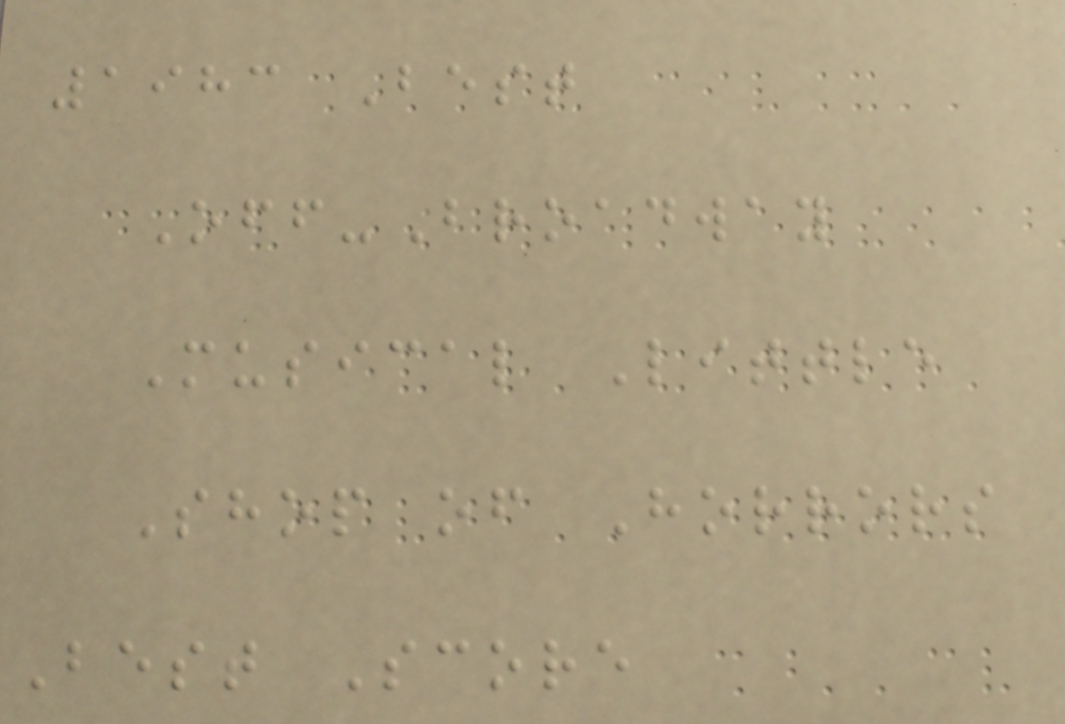1983 Best
Off-Broadway
Musical Little
Shop of Horrors
Best Score
